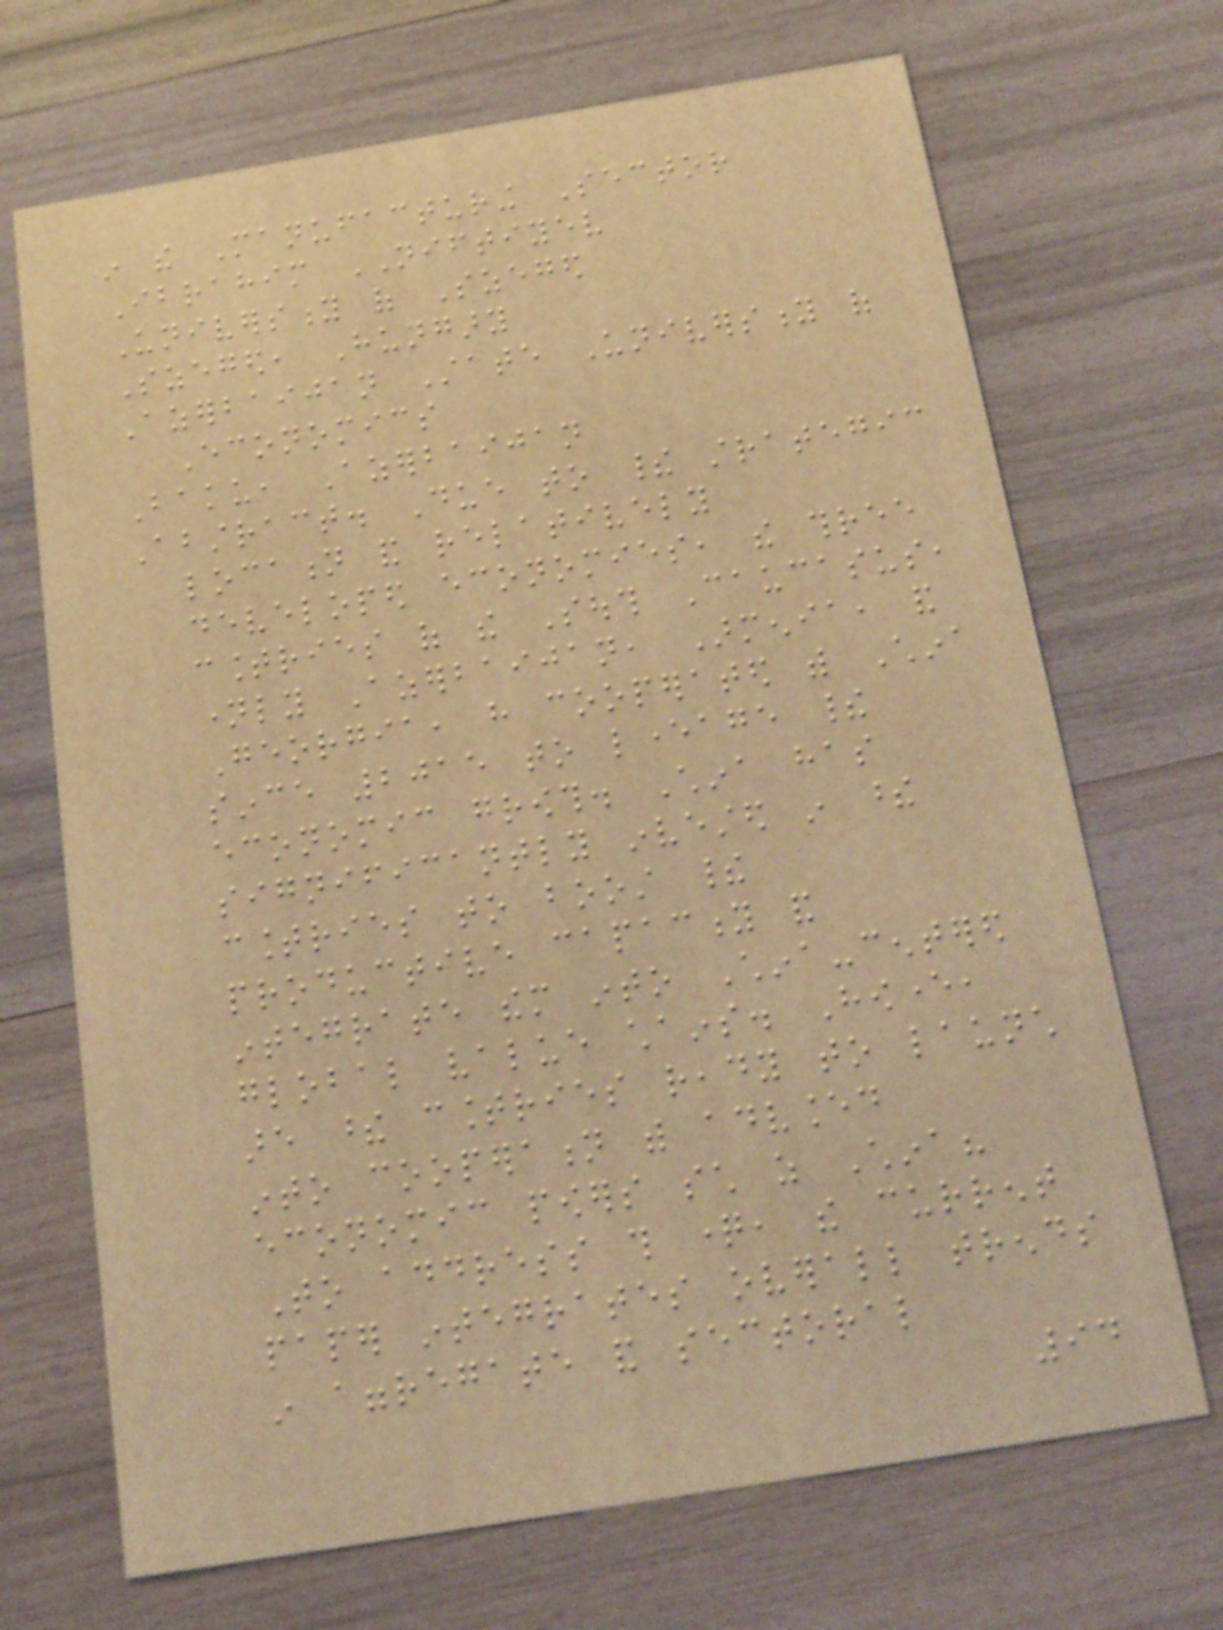in the Manufacturing Sector
Ibrahim NIFTIYEV
University of Szeged
Szeged, Hungary
Azerbaijan State University of
Economics
Baku, Azerbaijan
Abstract. Due to their strategic
location and relatively
developed economies, the three
countries of the South Caucasus,
namely Azerbaijan, Armenia, and
Georgia, have cooperated with China
since 2015 to leverage their
economic growth. China has
significantly invested in these
countries to boost their
productive capacity and
integrate them into China-centered
global value chains. However,
are these countries ready to launch
into cooperation with advanced
economic powers such as China?
To address this question, the current
paper integrates overall trends
in aggregate and sectoral
94
